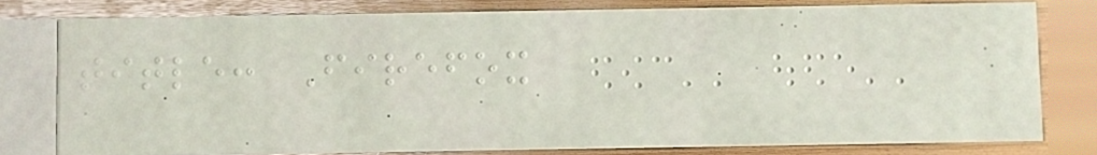title: Firefox
